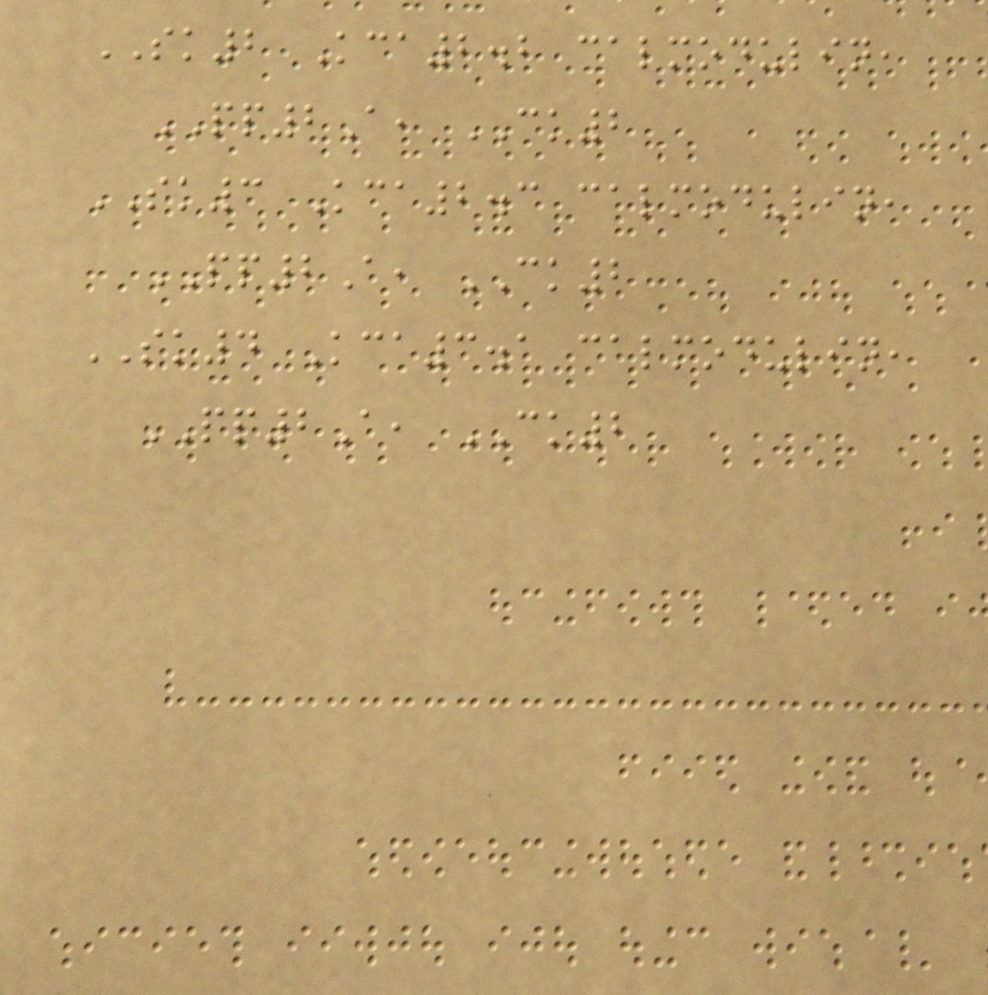SK2 Kca2.2 calmodulin,
PP2A, CK2
SK3 Kca2.3 calmodulin,
PP2A, CK2
SK4 Kca3.1 calmodulin,
PP2A, CK2
